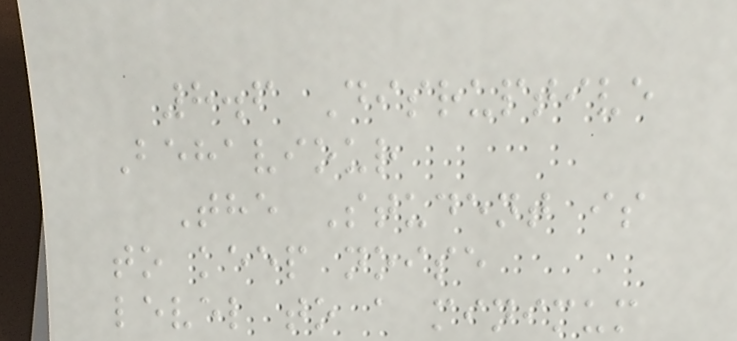8.6 Disruptive
Behaviour
The Student is
to keep noise
level to a minimum
